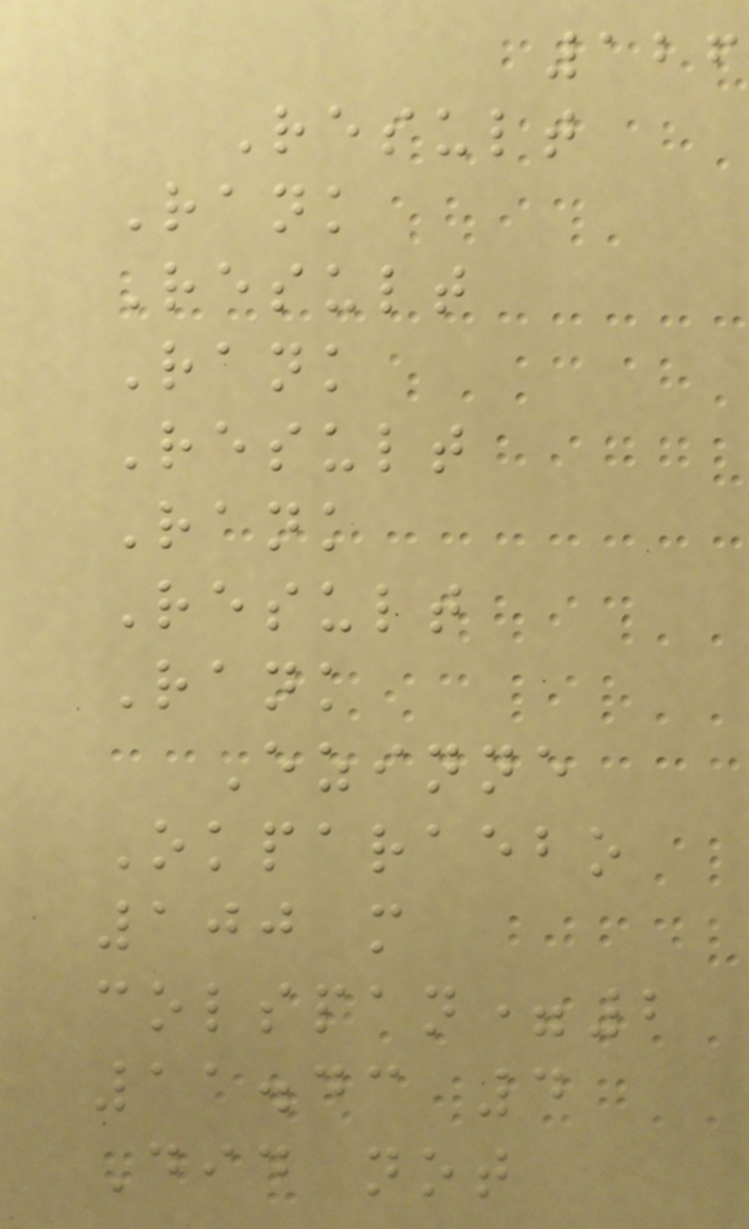126
Result
Rank
Result
Rank
Result
Rank
Result
Rank
Ezinne
Okparaebo
100 m
colspan=2
11.43 4
Did not
